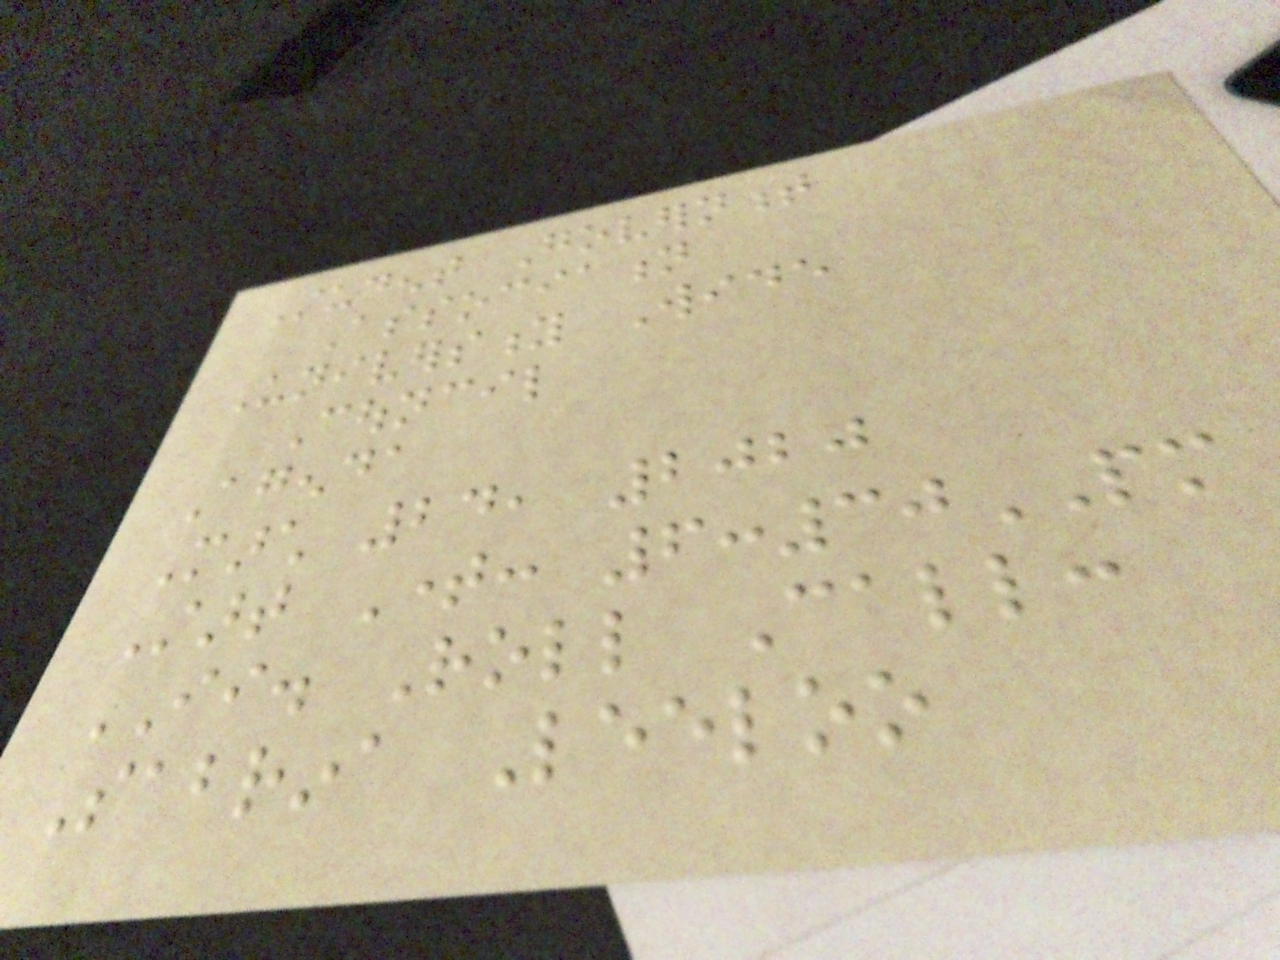Student Government
Association
University Wide
Council
Agenda
March 24, 2020
Start Time: 6:30PM
II. Roll Call:
Sabrina Leeloo
